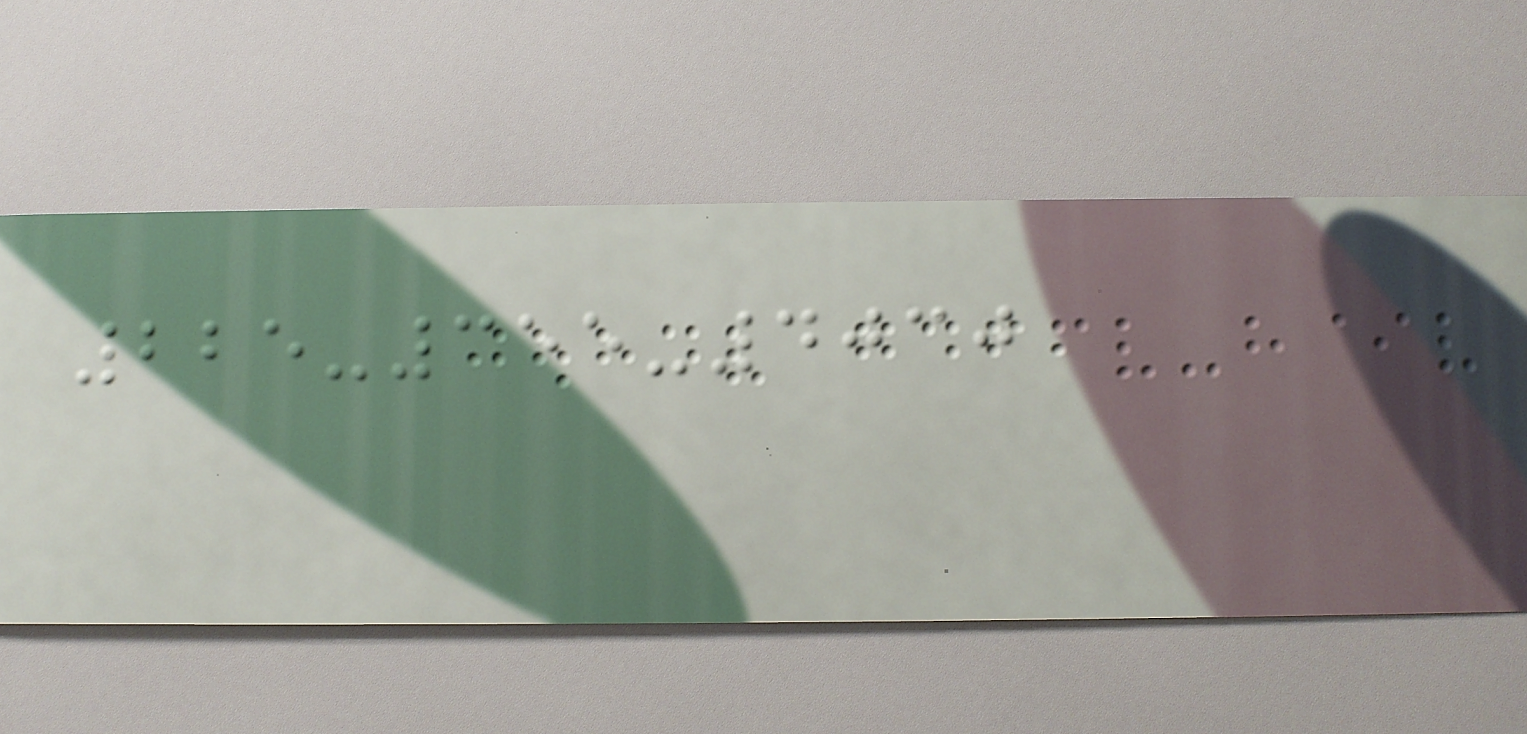225-355-4030
